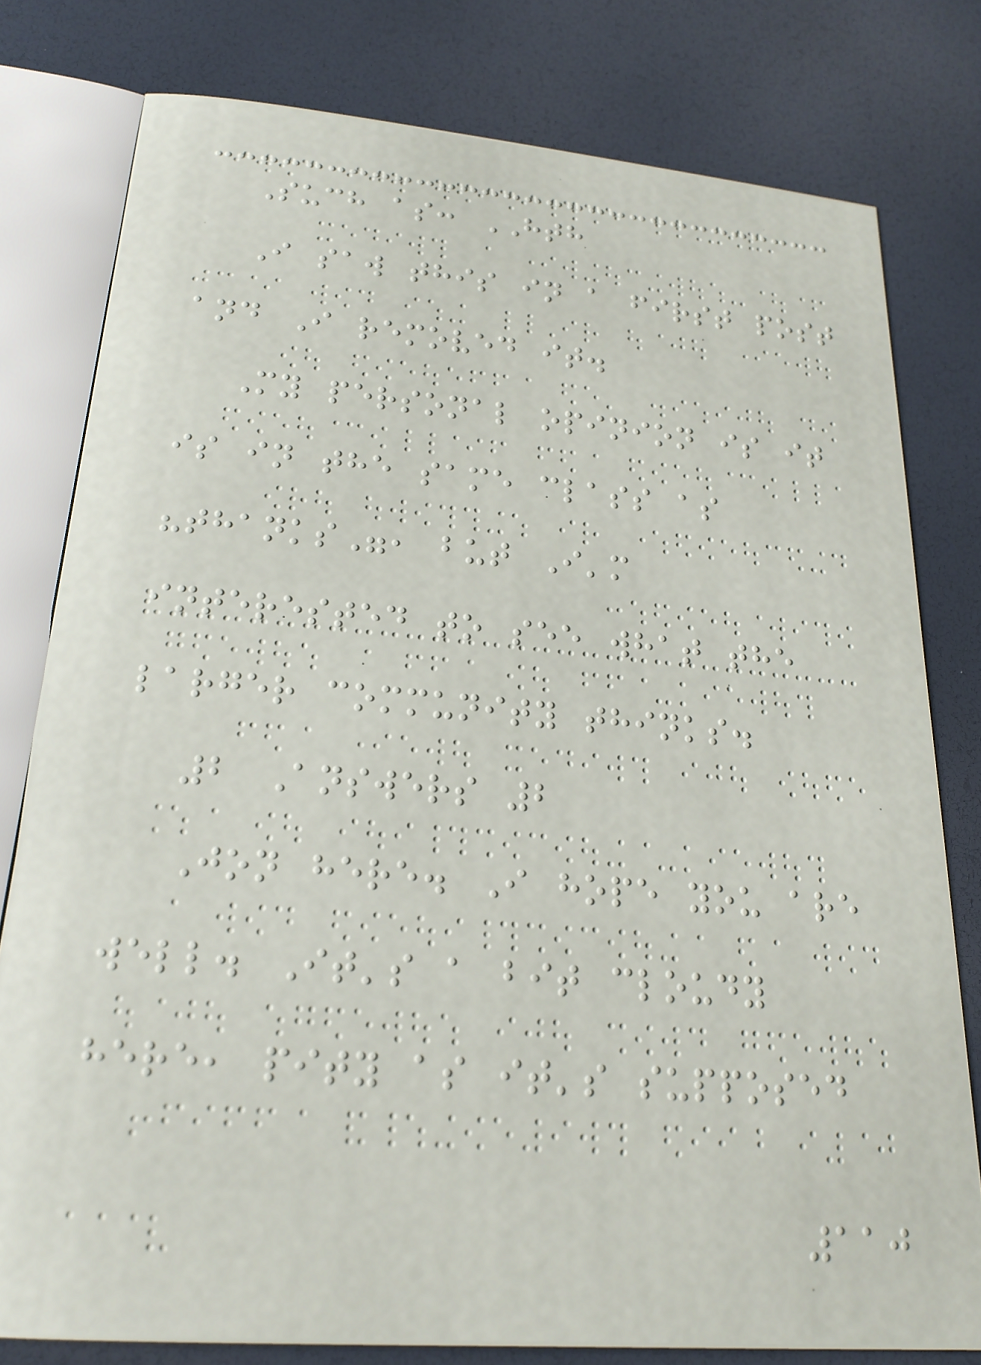Such as: HTH
I saw this in a first post
and I removed it.
My personal opinion is it
is in the same class as
"thanks", but I'm
interested to see what the
larger community thinks.
2 Answers 2
Jon here. I hope you are
well. It's a bit cloudy
here, pity as it's supposed
110
